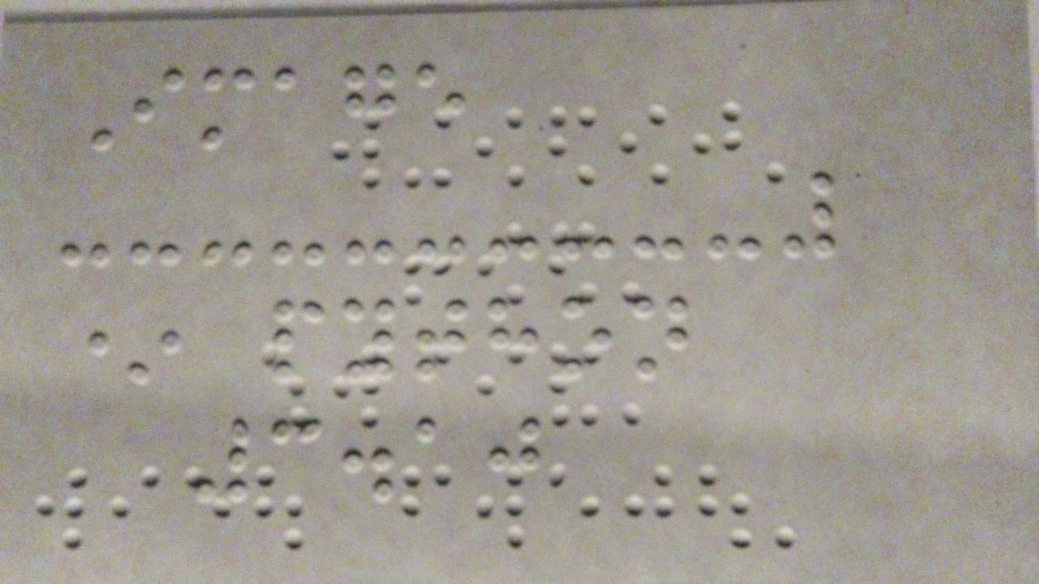Image
* python
3.10
